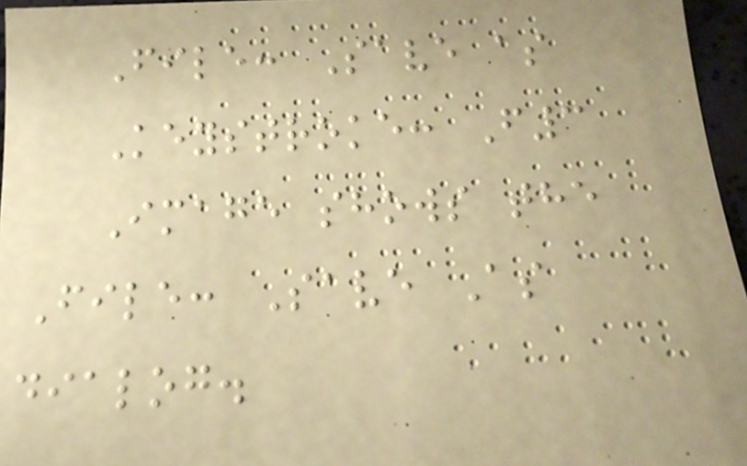File: Save as
Keystroke: F3
Image shows the
File: Save As
dialog.
